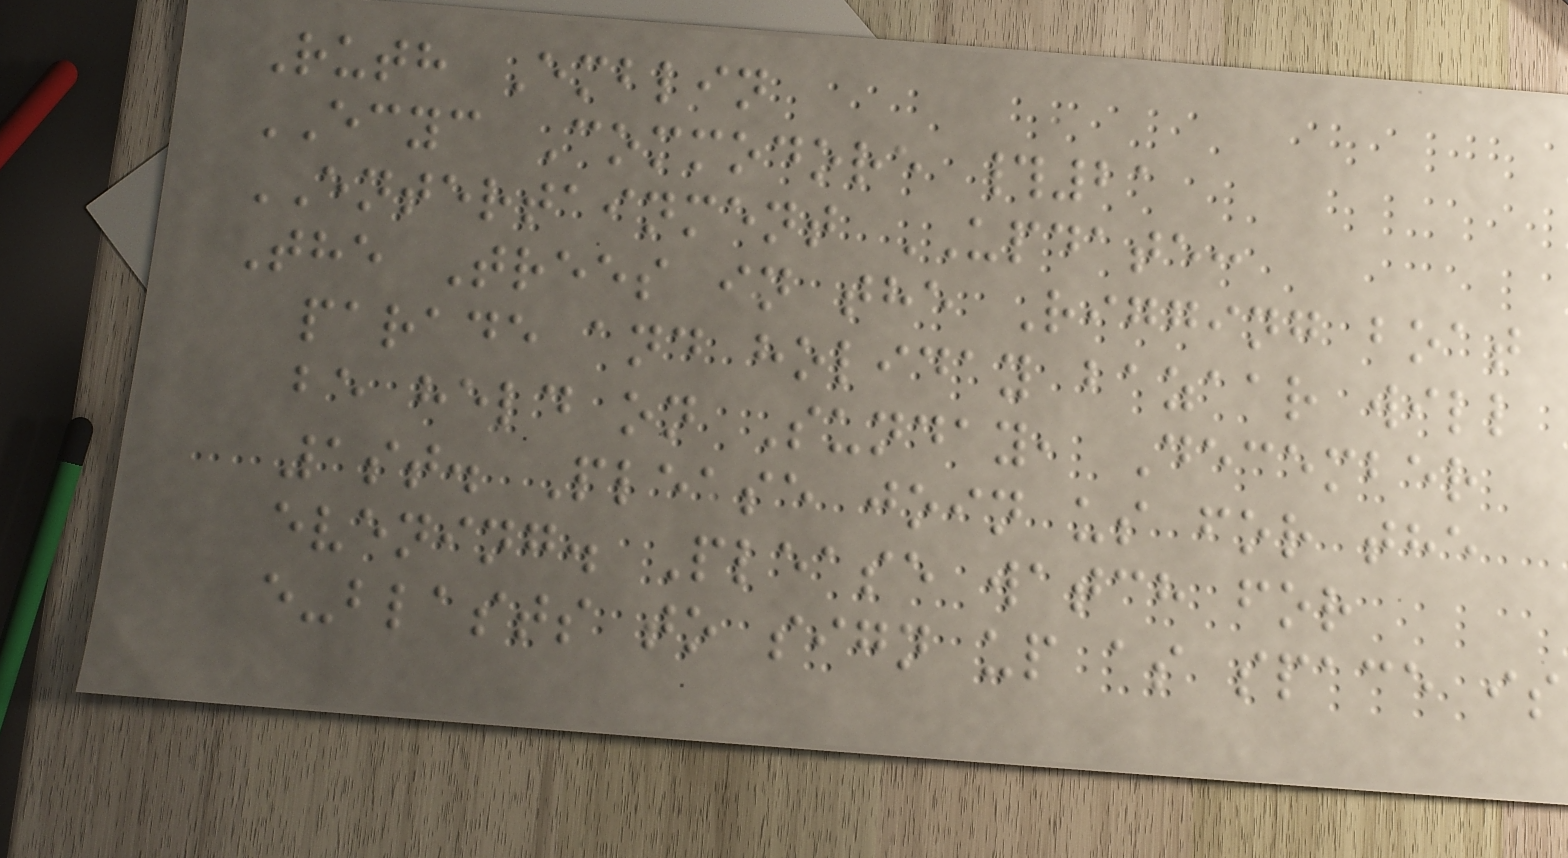Ruth Emblin
ECYC Commodore #21
ENTERTAINMENT UPDATE:
The Trees in the Rigging boat
parade and holiday bazaar will
be held on Sunday, December
1st. Please join us for the
evening. Please watch for
e-blasts to sign up as space is
